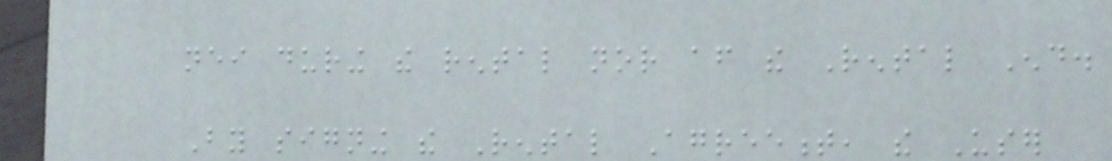neither during the rental nor after the Rental End.
By signing the Rental Agreement, the User
